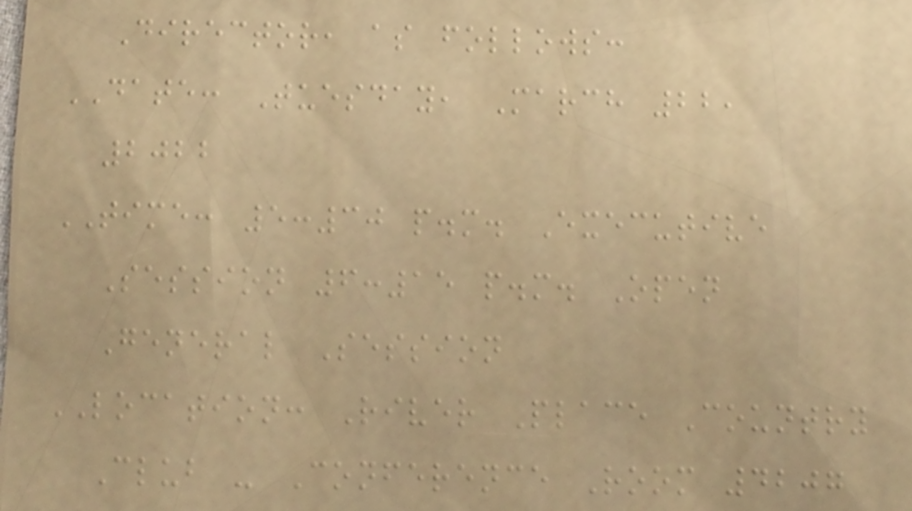Director, as follows:
DATE: Tuesday, March 22,
2022
TIME: 5:30 p.m. Executive
Session 6:15 p.m. Open
General Session
LOCATION: River Place Country
Club - Conference Room 4207
